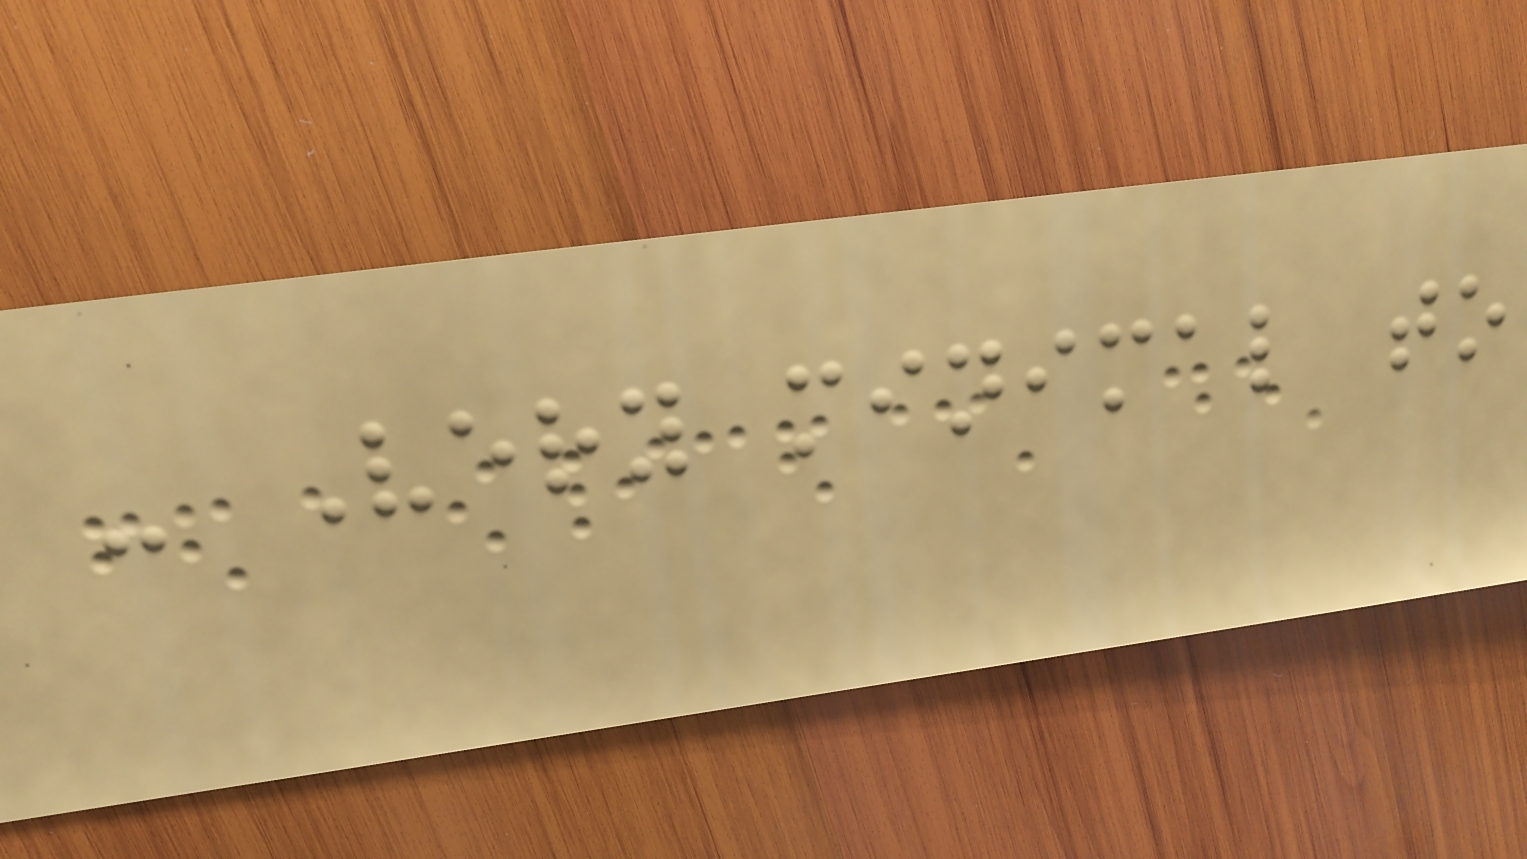- Very minimal to
